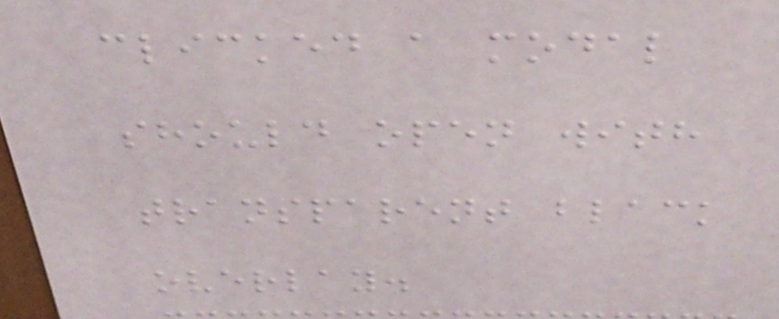clicked a modal
should open with
transparent black
overlay.
